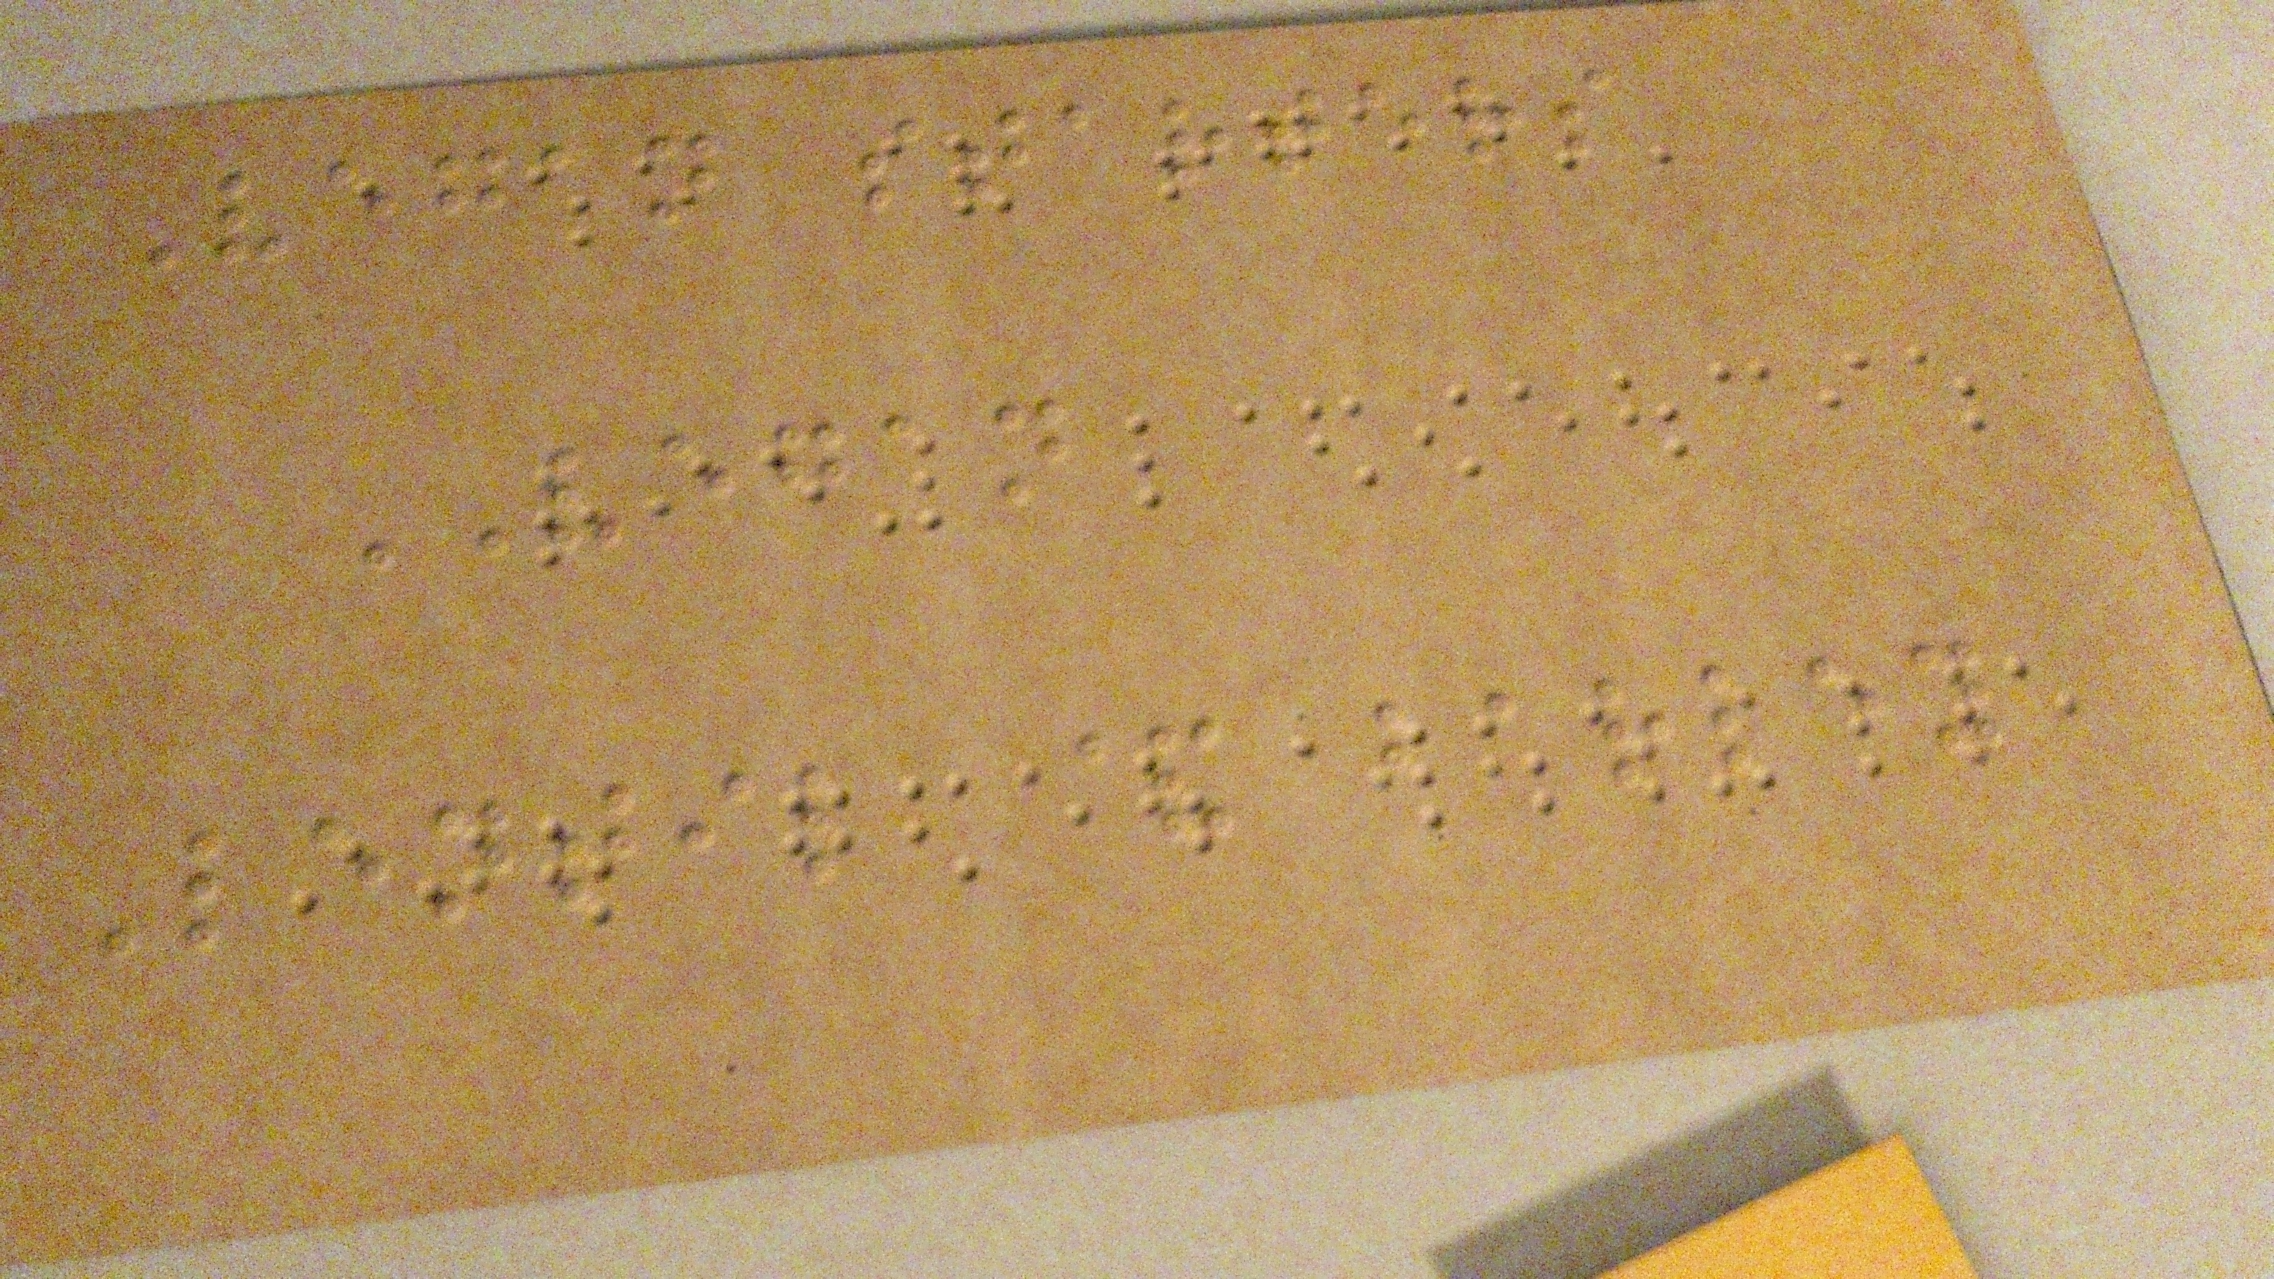Vegan starters
VEGAN
Lentil & barley
